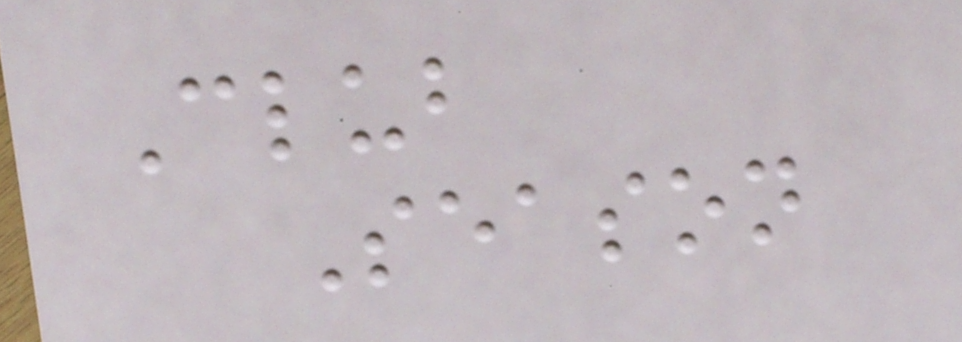Club
Season
